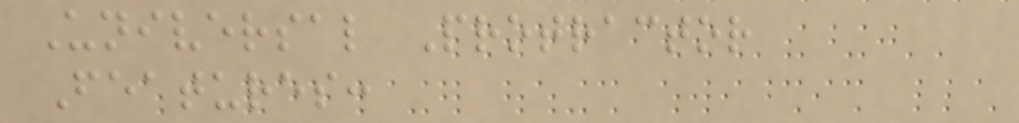Universal Protractor
Features:
